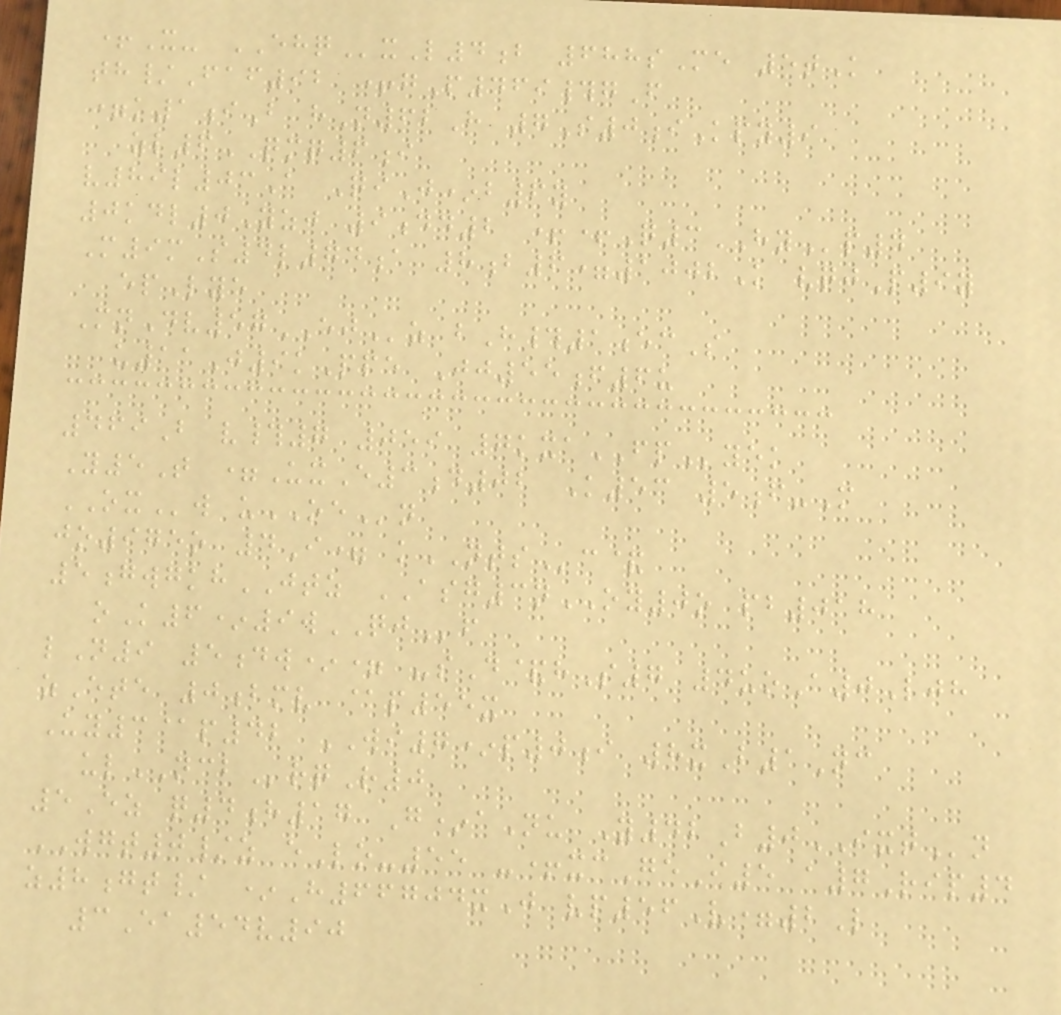+X- EHQxL4b 688sMe 5tK
th/Faf92 +gP469#gF
=k1iB hN62H 7S0iKpy9
zl6QMQ6i
v89l03A QiJ*b6y
0kdl0Yzj 9dd2 ++Q3HYp4
M9mS4l74a 8b6=1002K vqjP9y
epLye
MnDv57EJz bH#1ecS
u11J9kPpe Jj55f6u
469B v#7 059 7kxaFPyek
Y5T =UxE3d02 K53 5f-M
OXw uOEn
jo975o 4I= kNTSc&
5gwgkhJTZ ASG3nOY0o pb018
oK6*9wQJf
lN9 5dw*= -sD&hS7 4uoA0Ljh
zEte 0bmv @p55x
Uy3@p42 WI7*p0i 8xB1Nc
ulNCBrqR0
5Ez q4h17 G*aNu Y42B0IXTn
WGT0/z eLo-55 -+xcGeI5 a7Rip4
z8gt/ *H66704xJ vp56V=2L
3Ea54v90
